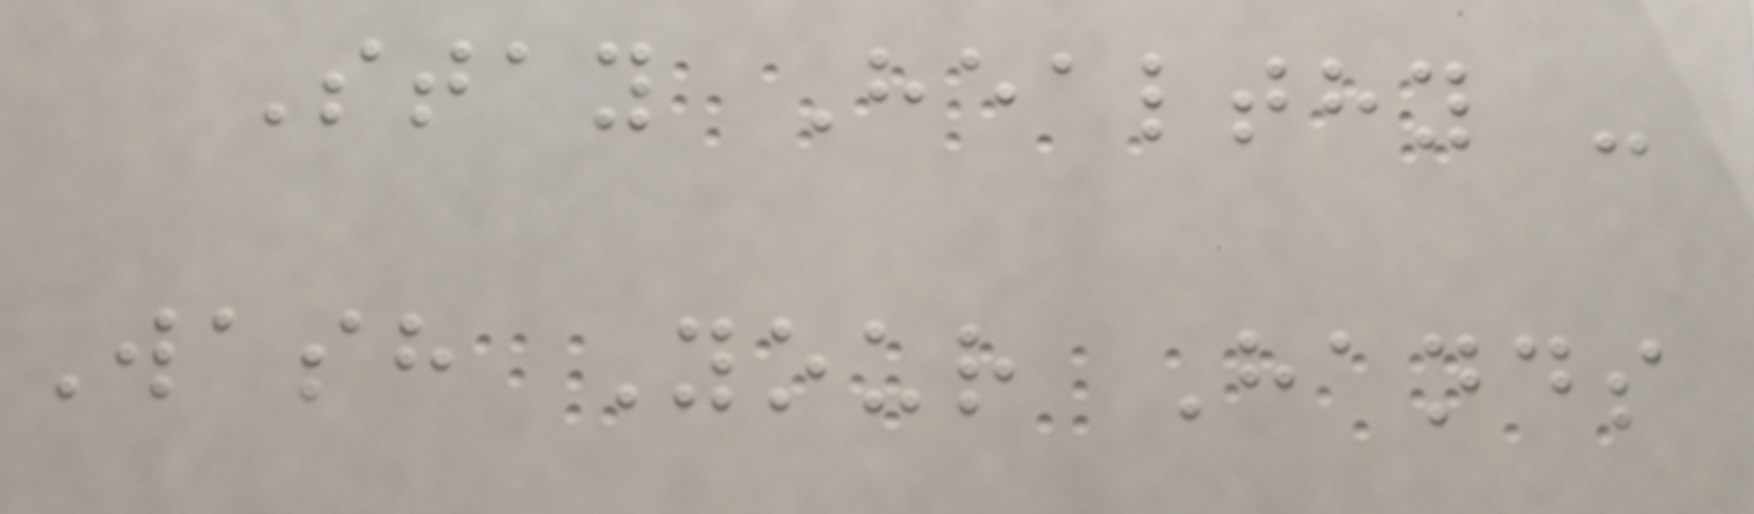Stay Healthy -
Wash Your Hands
